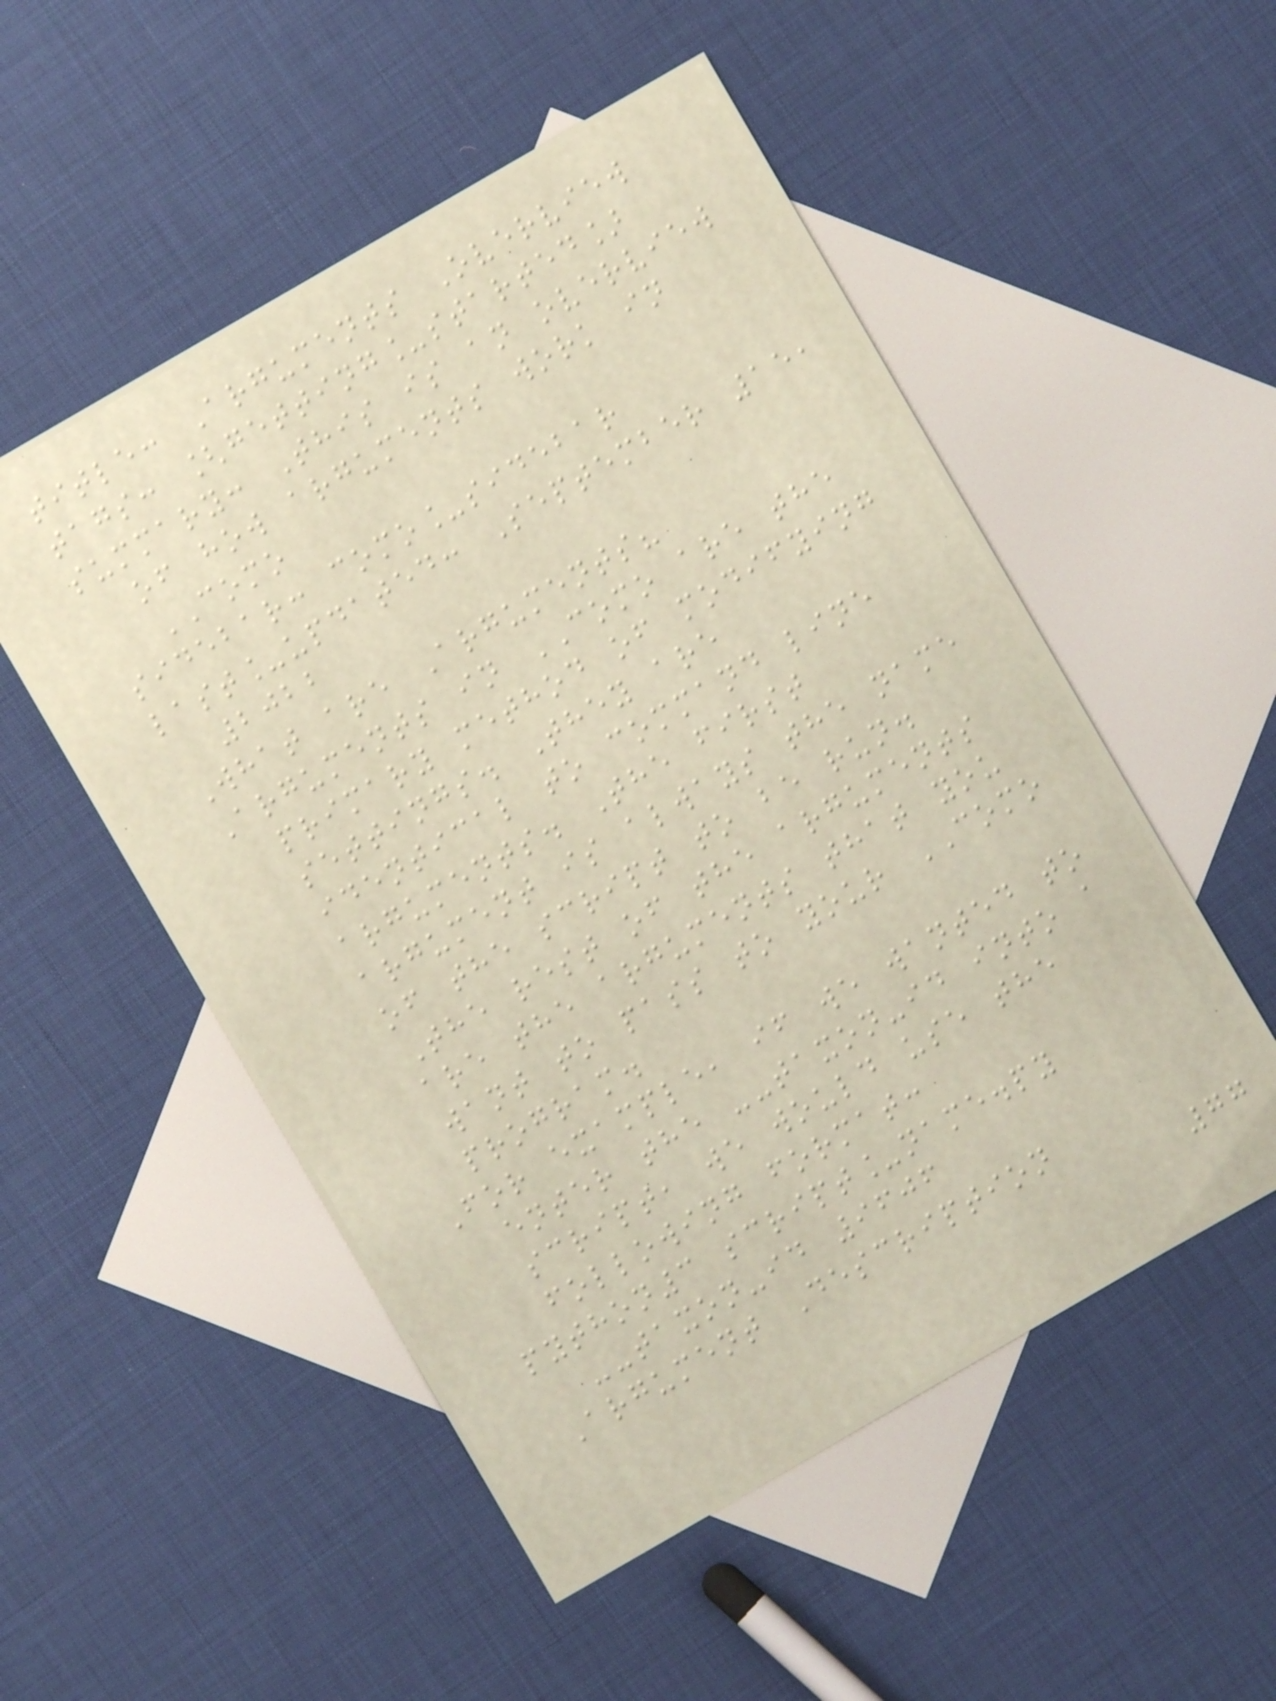title: Arguments Overview
tags: [getting_started]
summary: This is an overview
of how arguments work in
COMO
sidebar: como_sidebar
last_updated: September 15,
2022
What are Arguments?
Arguments in COMO are the
primary method of modifying
settings. They are
identical to command line
arguments. The first
argument is always the name
of the script to be run.
The rest of the arguments
are the arguments that you
want to pass to your COMO
program.
For example, if we wanted to
enter the --taxon-id into a
script, we would use the
following format:
python3 script_name.py
--taxon-id 9606
Argument Description
77
